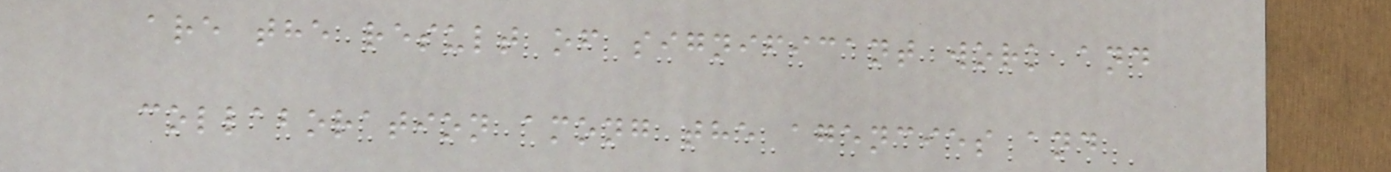are the result of significant work and
collaboration among the agencies and
